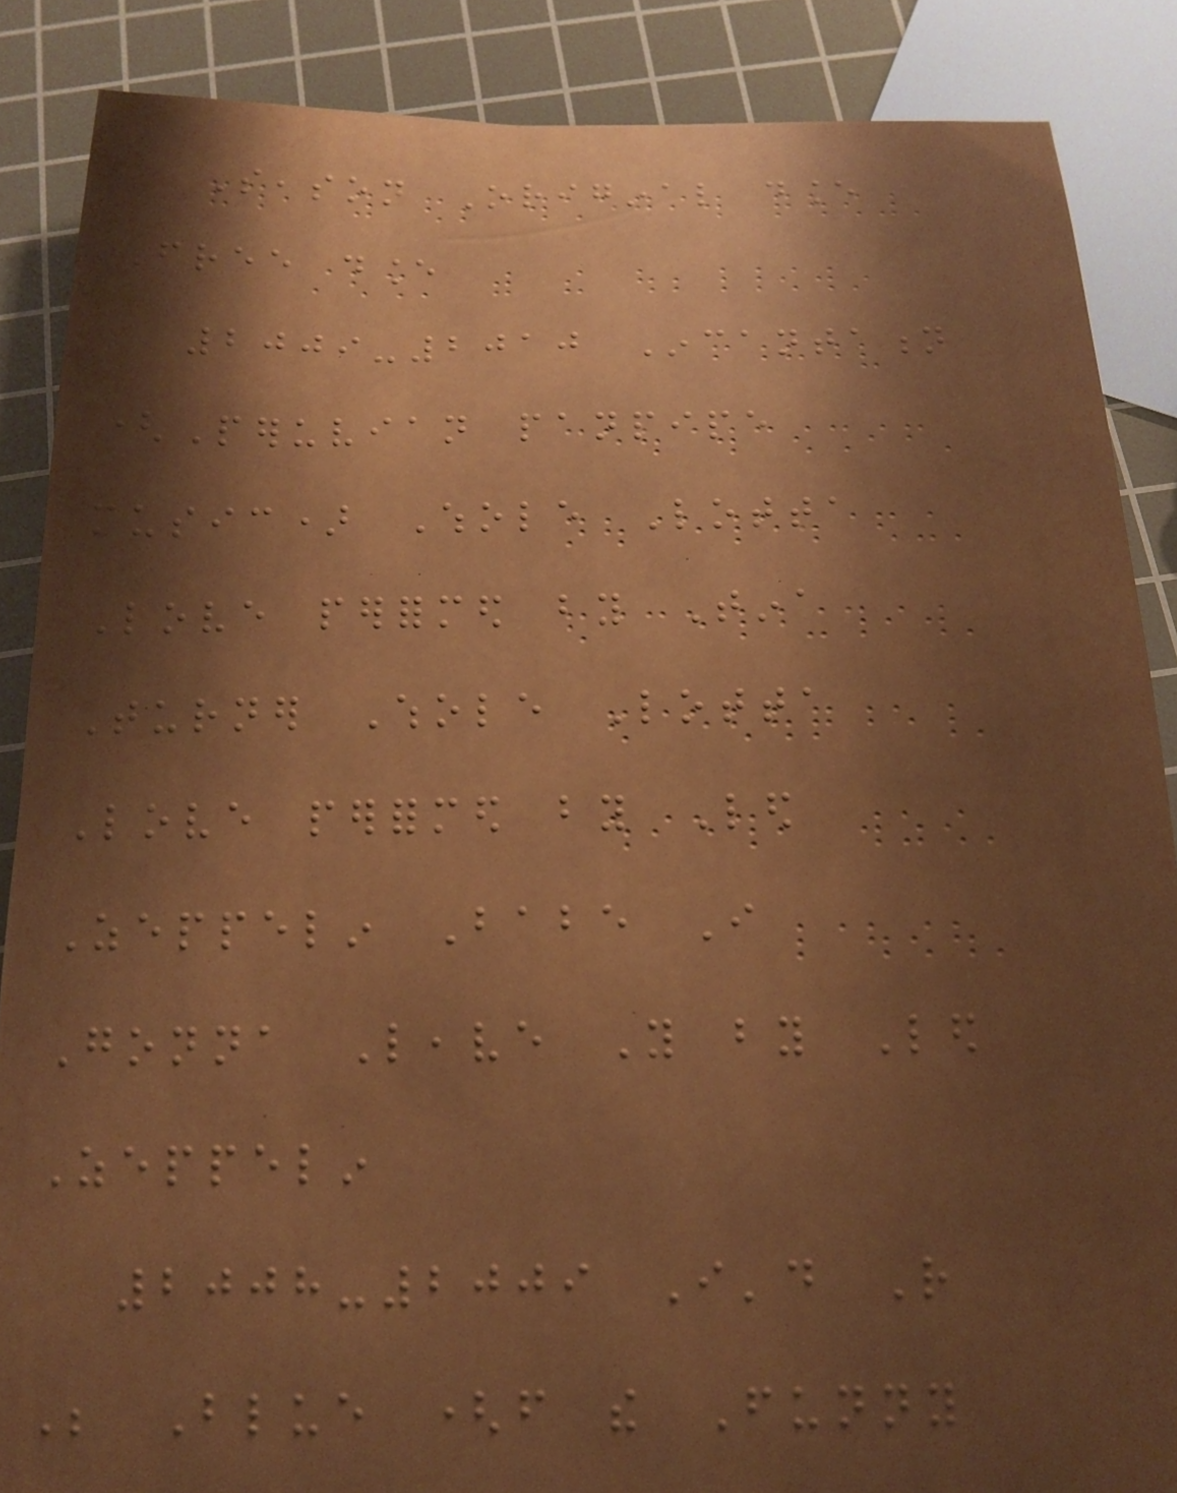Season Original dance
Free dance
2009-2010 Incantation
(Peruvian panpipe
music) Whole Lotta
Love performed by Tina
Turner Whole Lotta
Love performed by Led
Zeppelin Babe I
Gonna Leave You by Led
Zeppelin
2008-2009 I'd Rather
Be Blue (from the Funny
